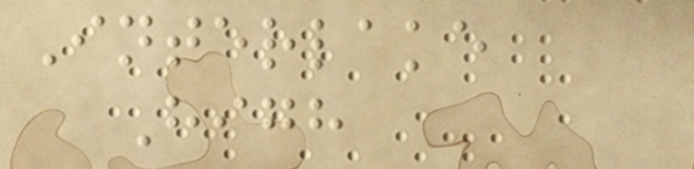Interlake
High
